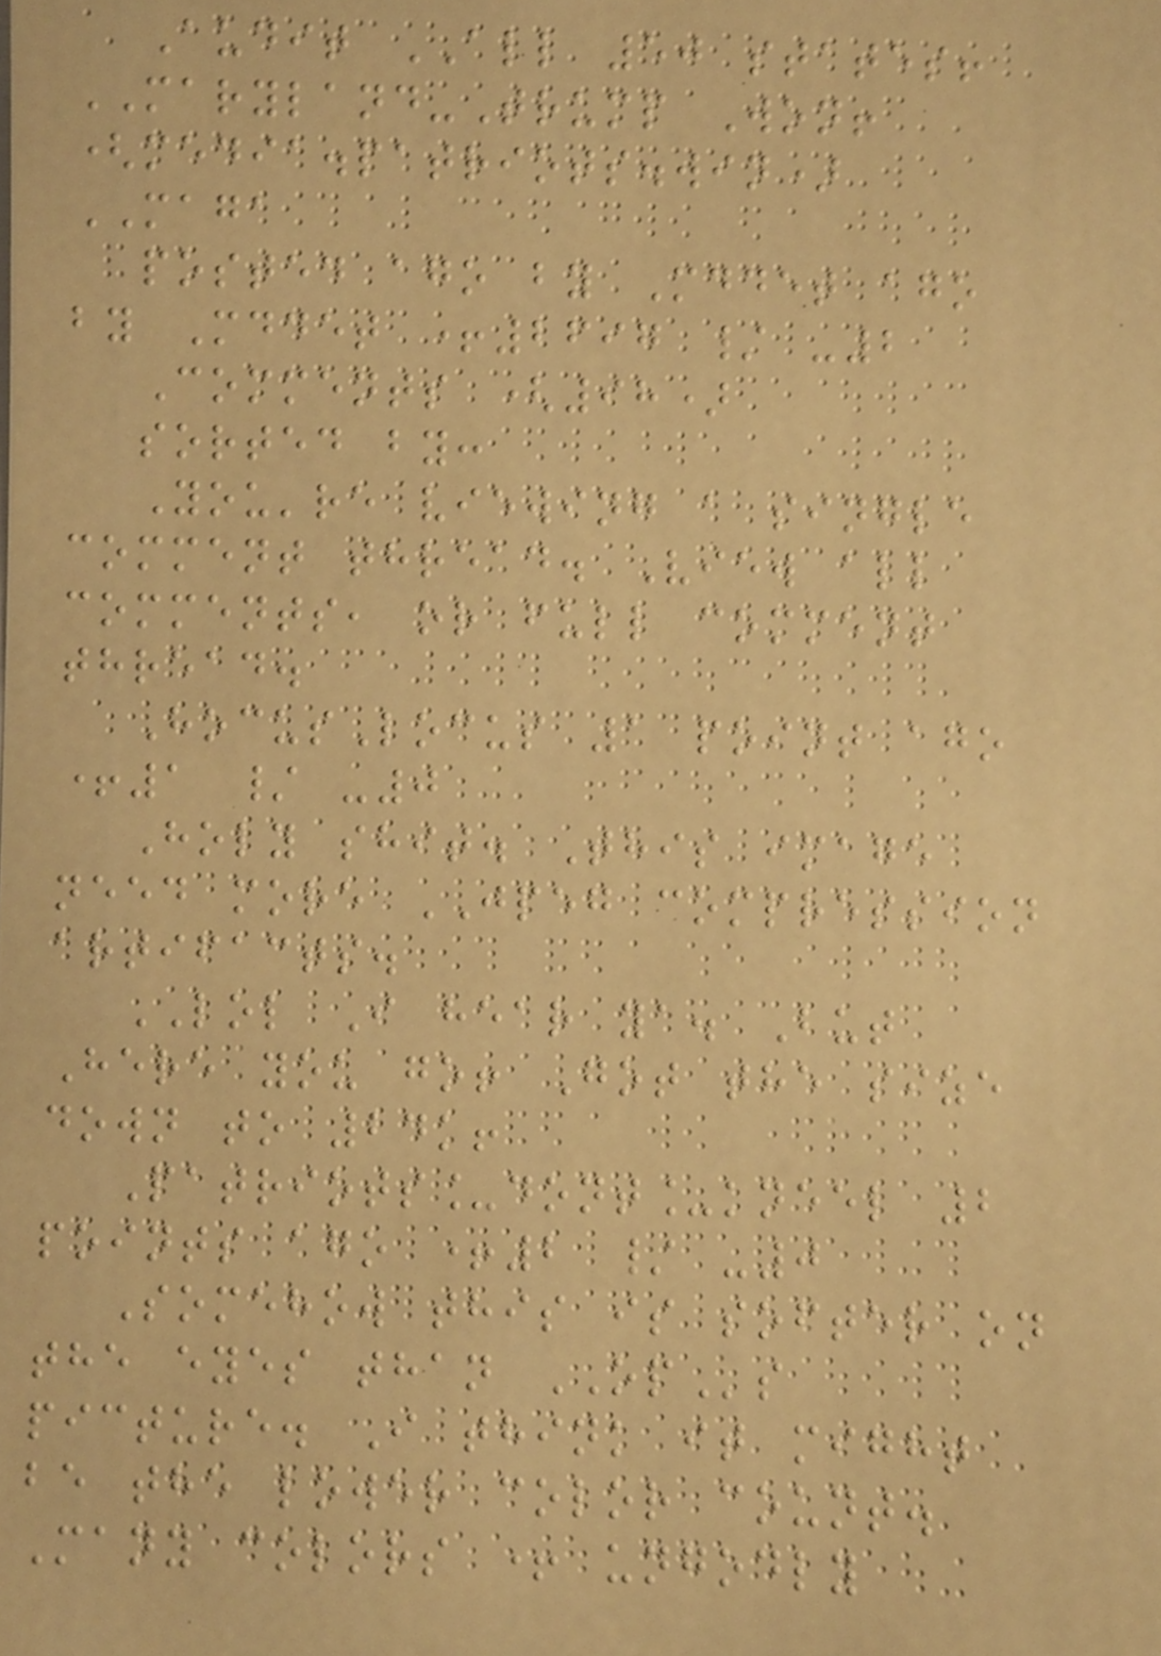Audit ALL 50 states!
MARYLAND-Trump Won!
(media.patriots.win)
MAGA
posted ago by Mddet ago
by Mddet +2697 / -2
Comments (98)
sorted by:
You're viewing a single
comment thread. View all
comments, or full comment
thread.
HocusLocus 1 point ago
+1 / -0
Holy shit. This image
need more JPEG compression
artifacts.
LOL I hear ya. But
Here you go! Got the size
down to 24k!
Patriots_dont_kneel 2
points ago +2 / -0
Somehow this is softer on
the eyes than OPs
picture. I think it might
be the lower color count.
Many colors + ungodly
